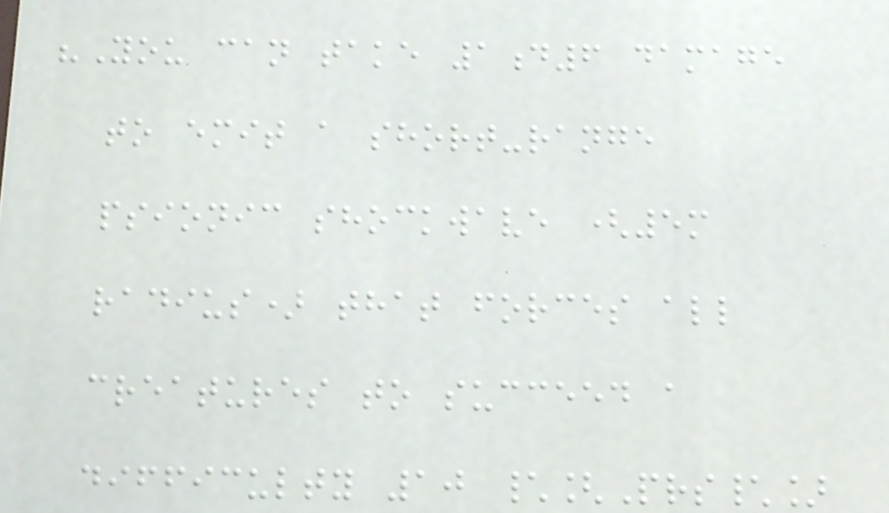"You can take 1d6 damage
to emit a short-range
psionic shockwave (5m
radius) that forces all
creatures to succeed a
difficulty 10 \[Prs\]
